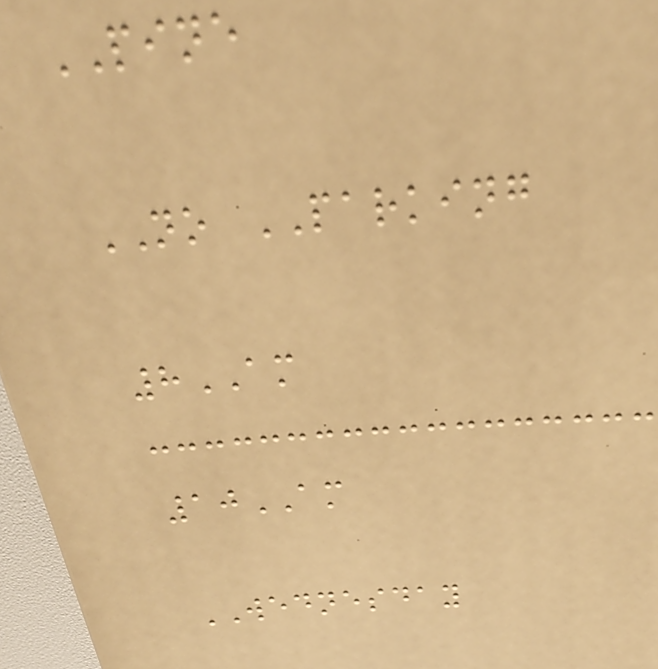PINE
NO PARKING
8AM
10AM
WEDNESDAY
